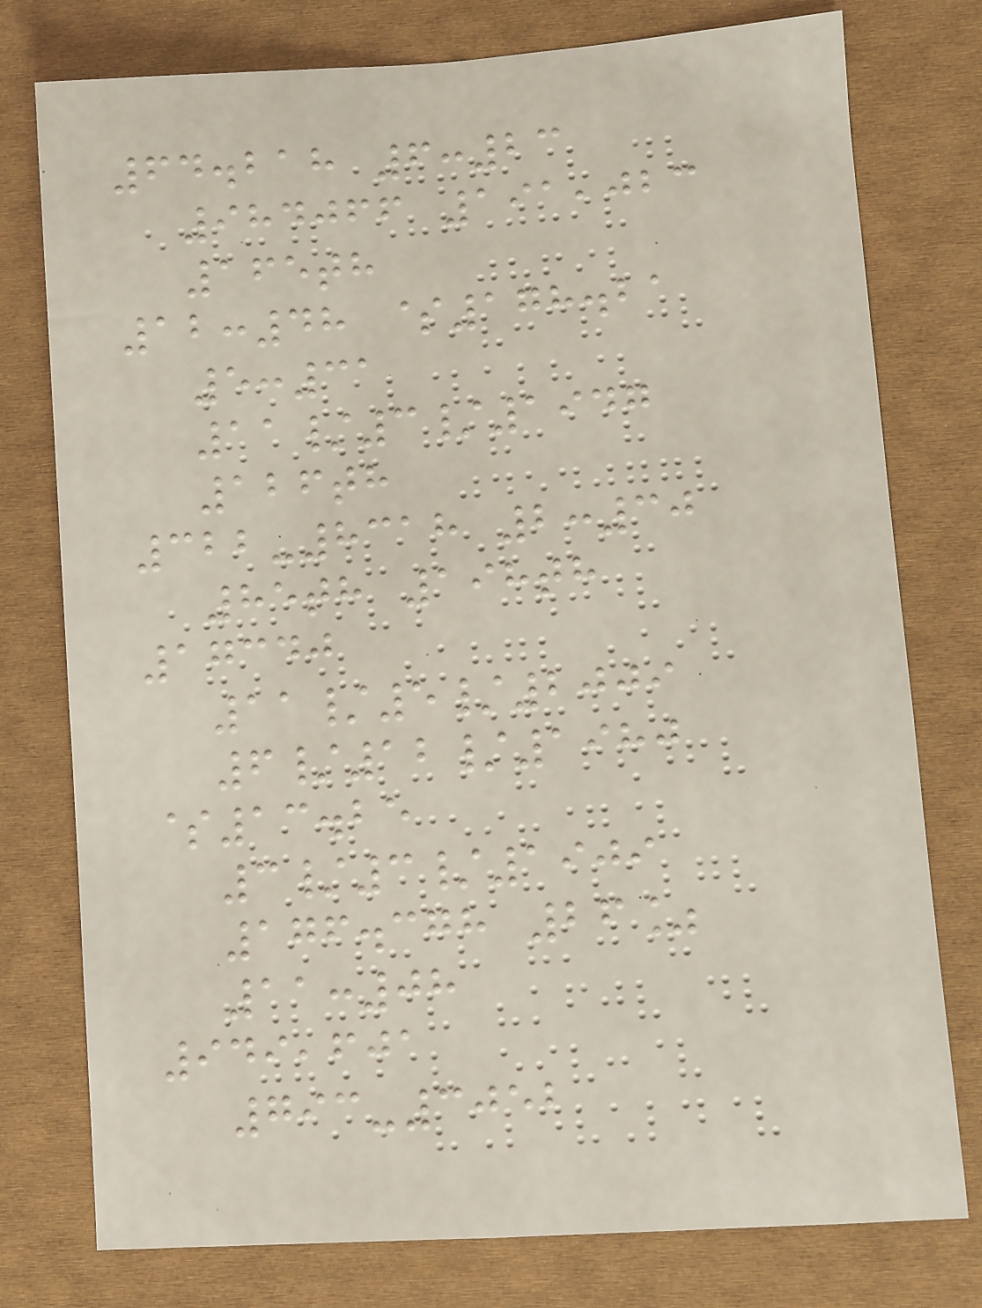64.218 6:23
984066 191,023
165th
12:48 $178.21
5:31
11/3/1947
126th
322-8318 2:30
85th 198th
17340
11/5/2009
6/12/1980
$13.25
3/3/1909
176.378 26%
11:08
949,601
793-3052
